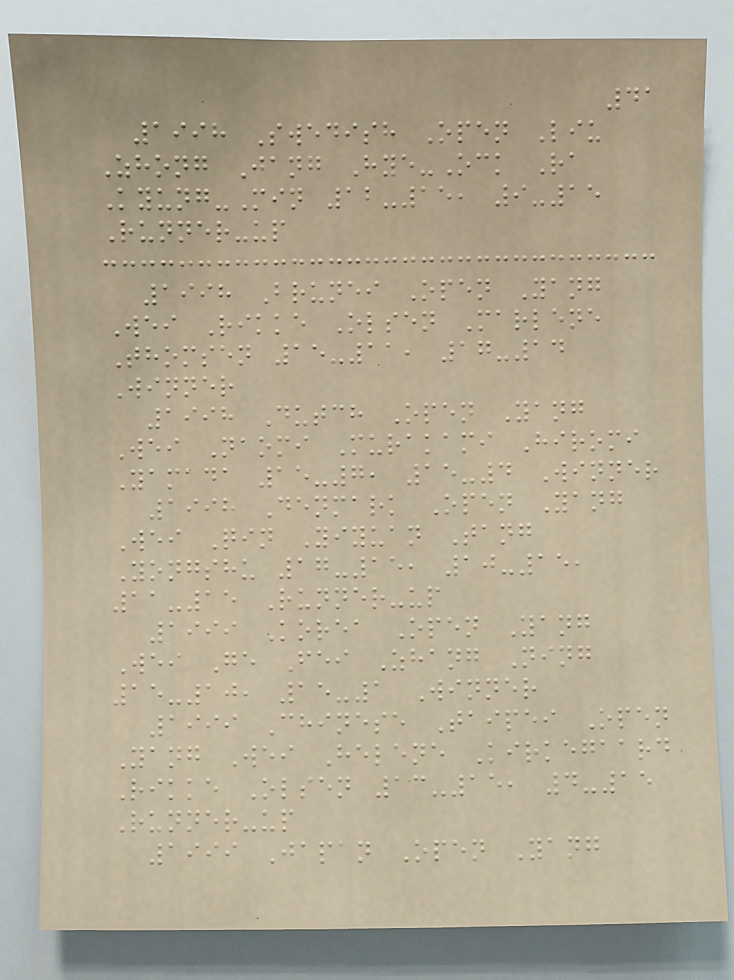41
1998 Swedish Open Liu
Zhong Jang Hye-Ock Ra
Kyung-Min 12-15, 9-15
Runner-up
1998 Brunei Open Yang
Wei Rikke Olsen Marlene
Thomsen 15-11, 17-14
Winner
1998 Dutch Open Yang
Wei Naomi Murakami Hiromi
Yamada 15-7, 15-4 Winner
1998 Denmark Open Yang
Wei Qin Yiyuan Tang
Yongshu 17-15, 10-15,
11-15 Runner-up
1999 Korea Open Yang
Wei Ge Fei Zhang Ning
15-10, 15-1 Winner
1999 Chinese Taipei Open
Yang Wei Helene Kirkegaard
Rikke Olsen 13-15, 4-15
Runner-up
1999 Japan Open Yang
